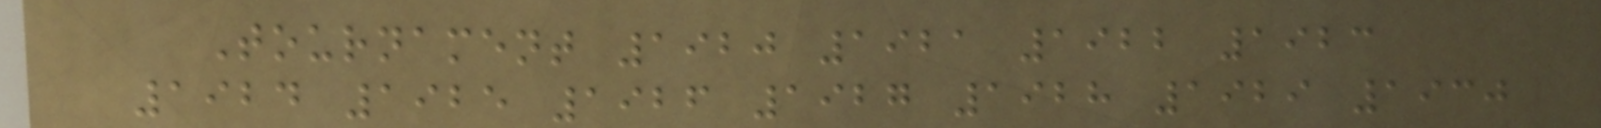Tournament 1920 1921 1922 1923
1924 1925 1926 1927 1928 1929 1930
